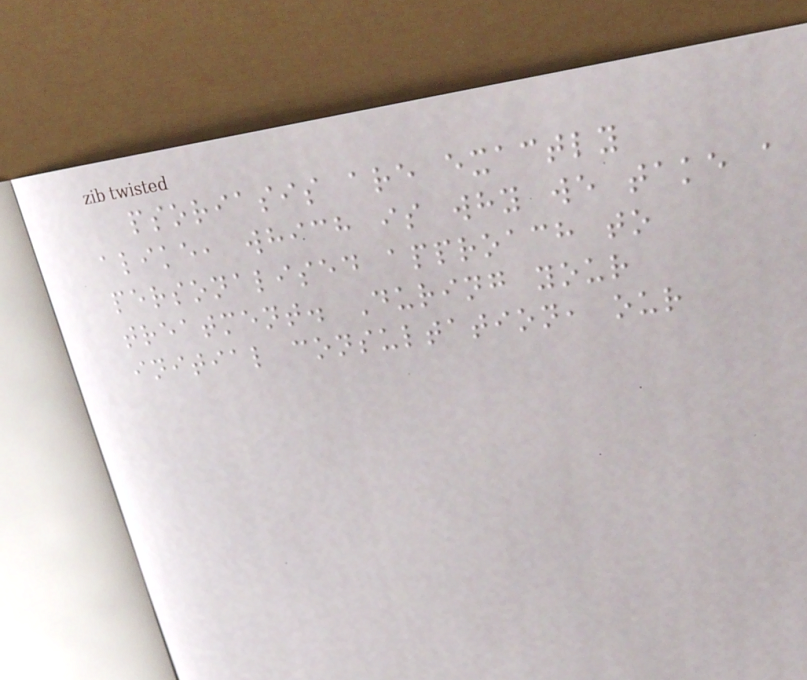psoriasis are exactly
alike, which is why we take a
personalised approach to
treatment. During your
initial consultation, our
